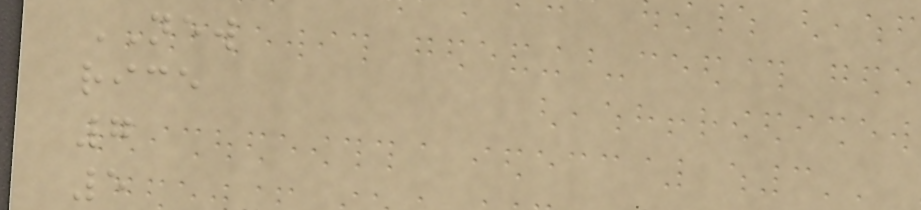NEW
rice
7
5
